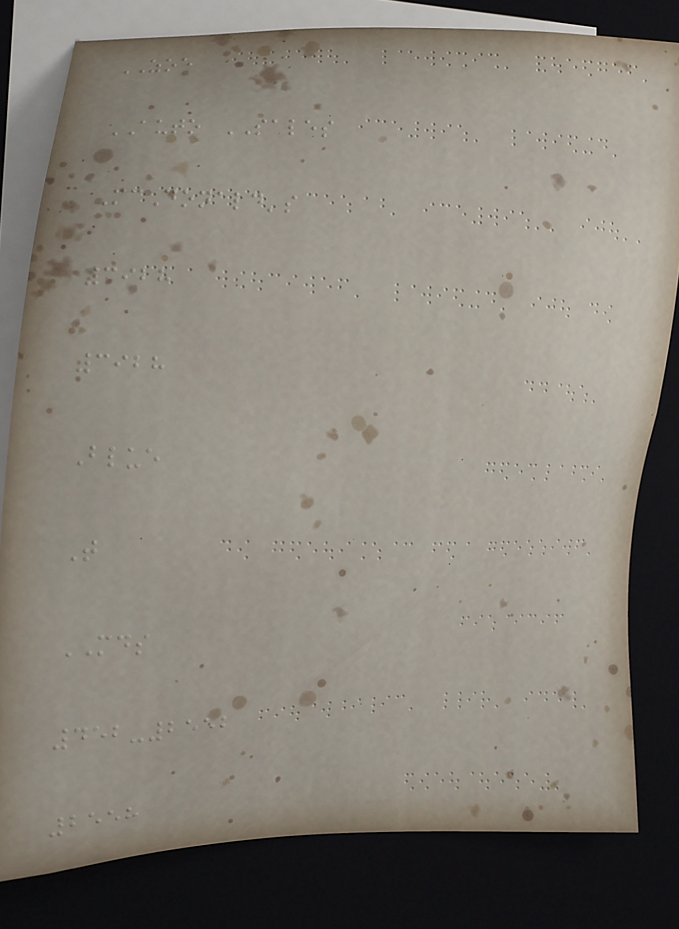ZOE
AUTO SALES
McDonald's
3928
3928
Blue
T
MDS
452-2552
2558
